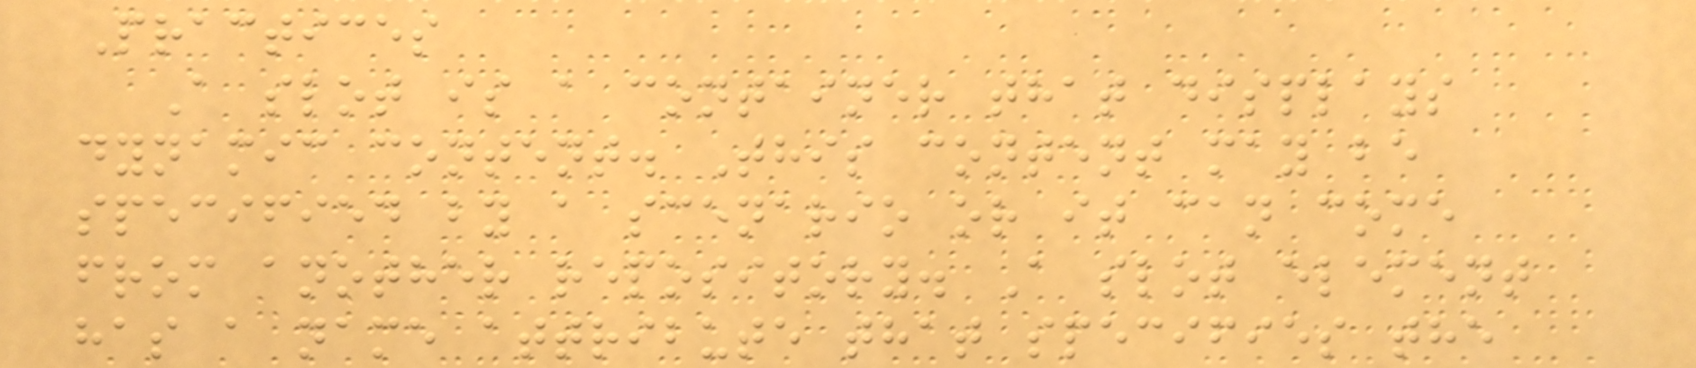Practices
A slot is a container that displays
dynamic content. This content may be
specified by a scenario or it can come
from another repository. A slot element
has a name attribute that specifies the
